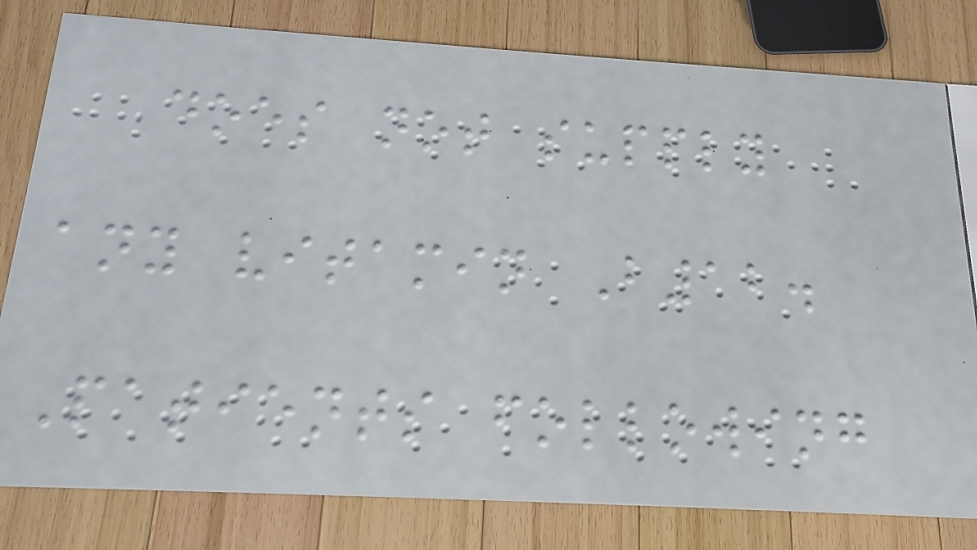does not supply
any vitamin B12.
Patients following
